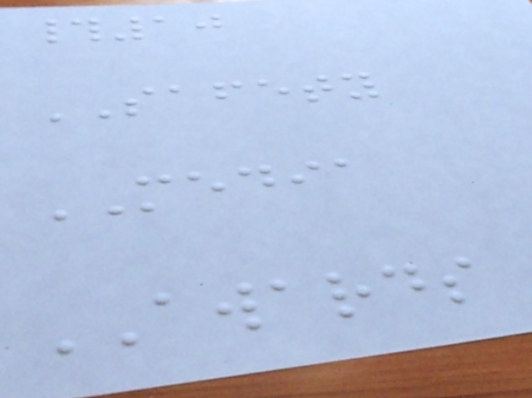#10
SAFETY
MEDIA
AWARDS
